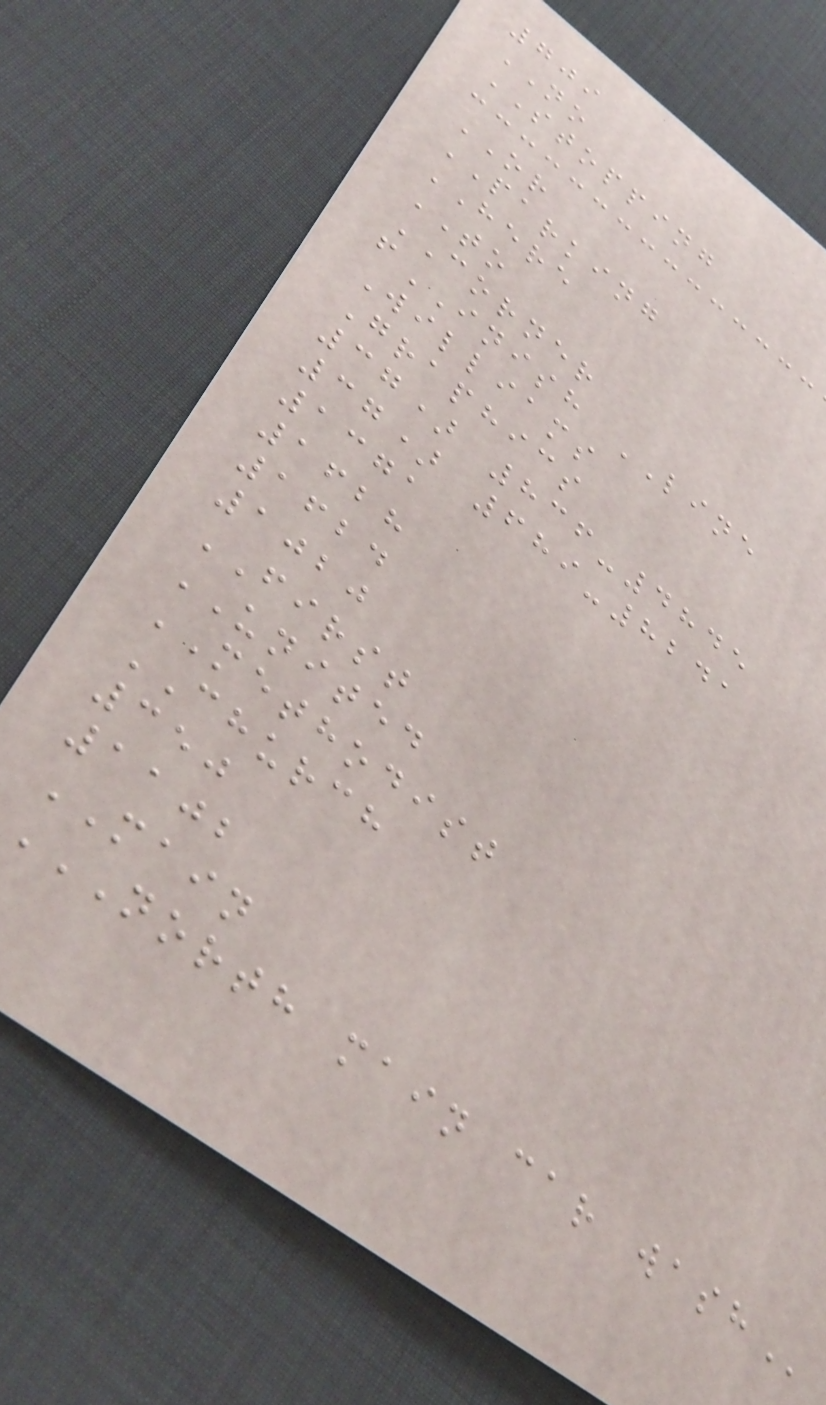709
NO
STOPPING
OR
PARKING
HERE
TO
CORNER
fINISH LINE
Williams
Graphics
37) 836-4845
37) 689-8241
1371
1628
1624
1020
FIRST
UNITED
METHODIST
CHURCH
350
1102
MAIN
NORTH MAIN CAR WASH
